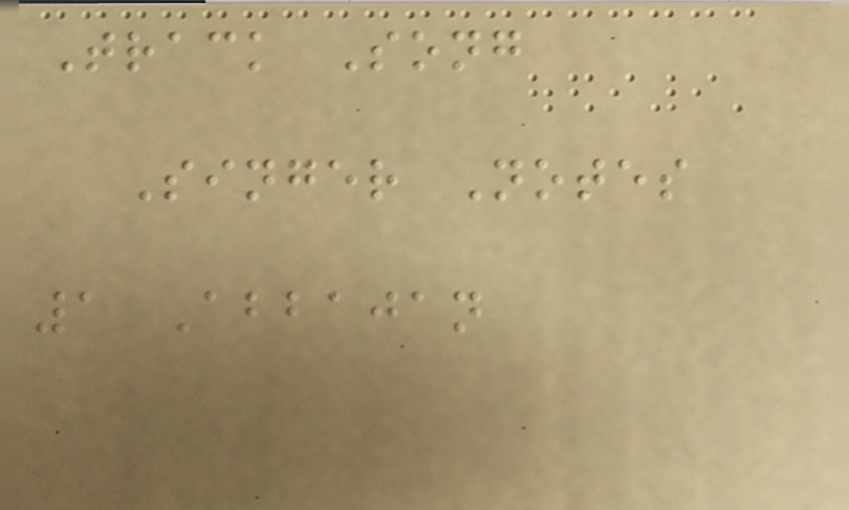Track Song
Singer Notes
1 Abbajan
